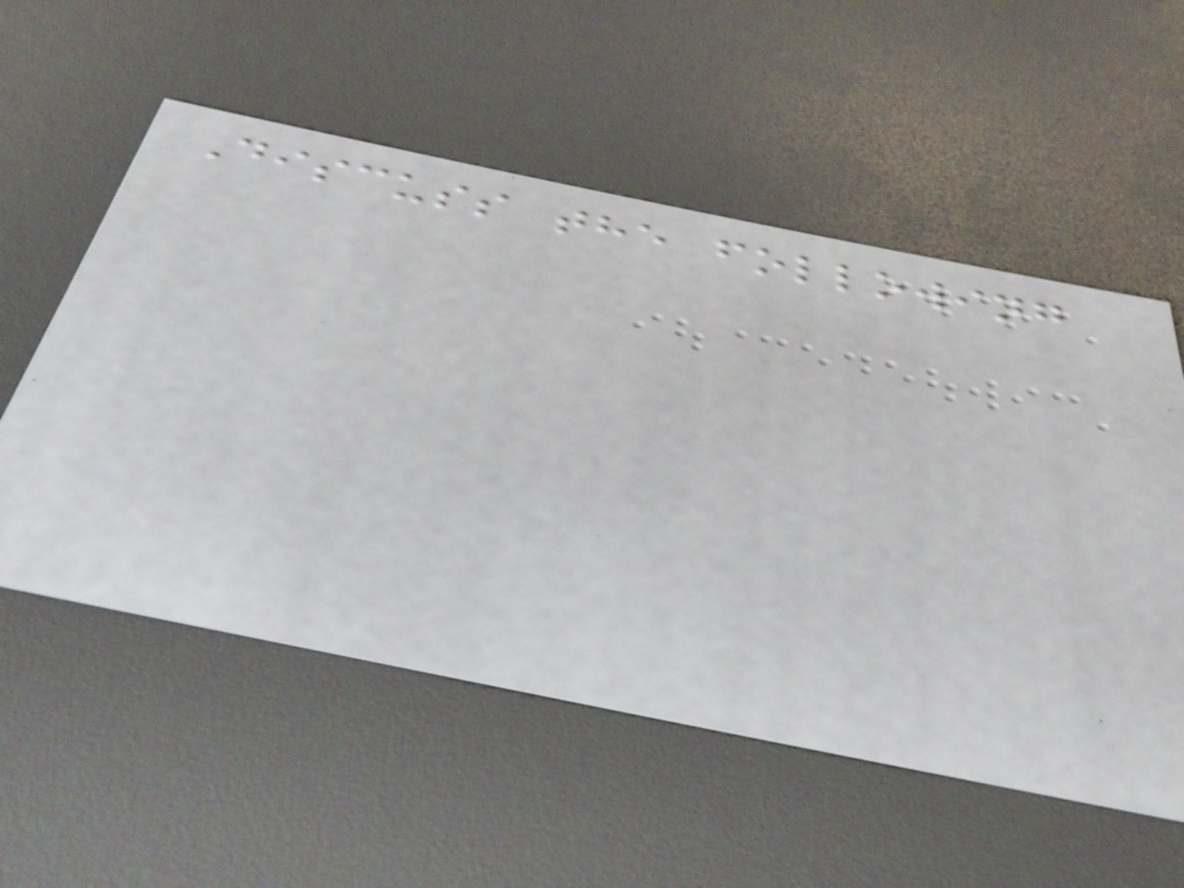Discuss the following
